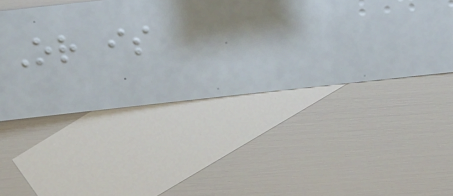Or is
